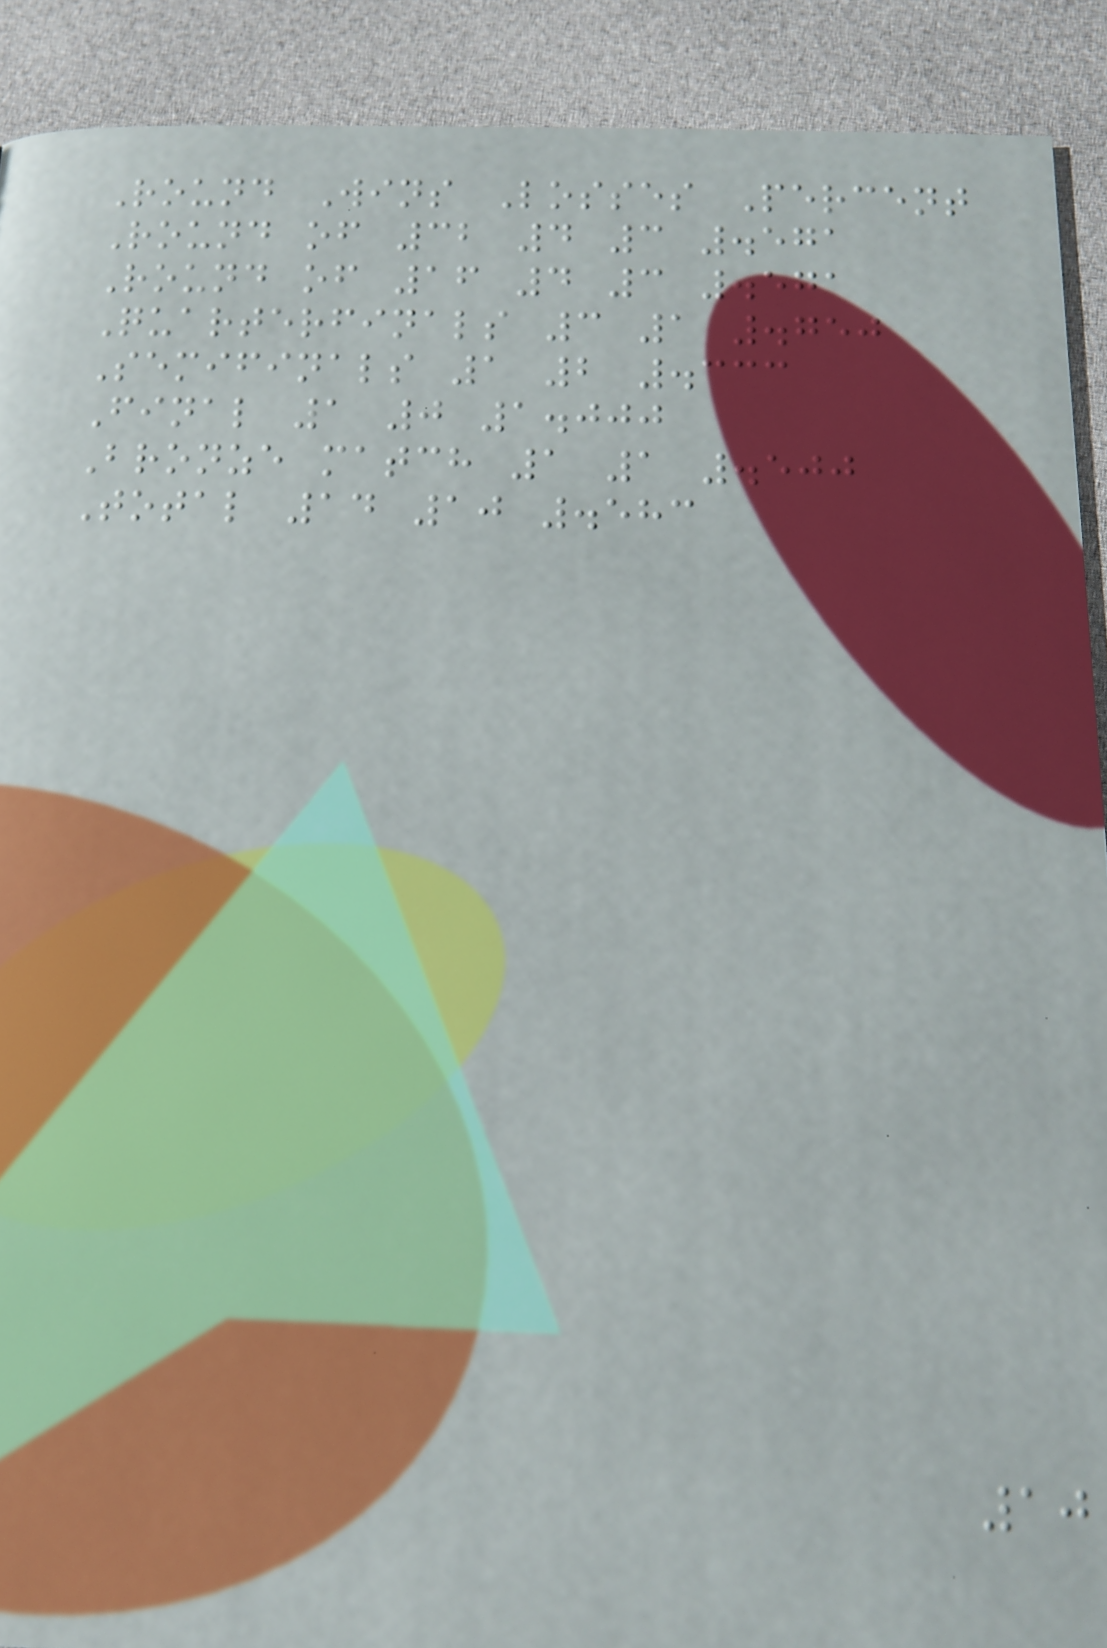Round Wins Losses Percent
Round of 32 4 3 .571
Round of 16 4 3 .571
Quarterfinals 3 1 .750
Semifinals 1 2 .333
Final 1 0 1.000
Bronze match 1 1 .500
Total 14 10 .583
10
